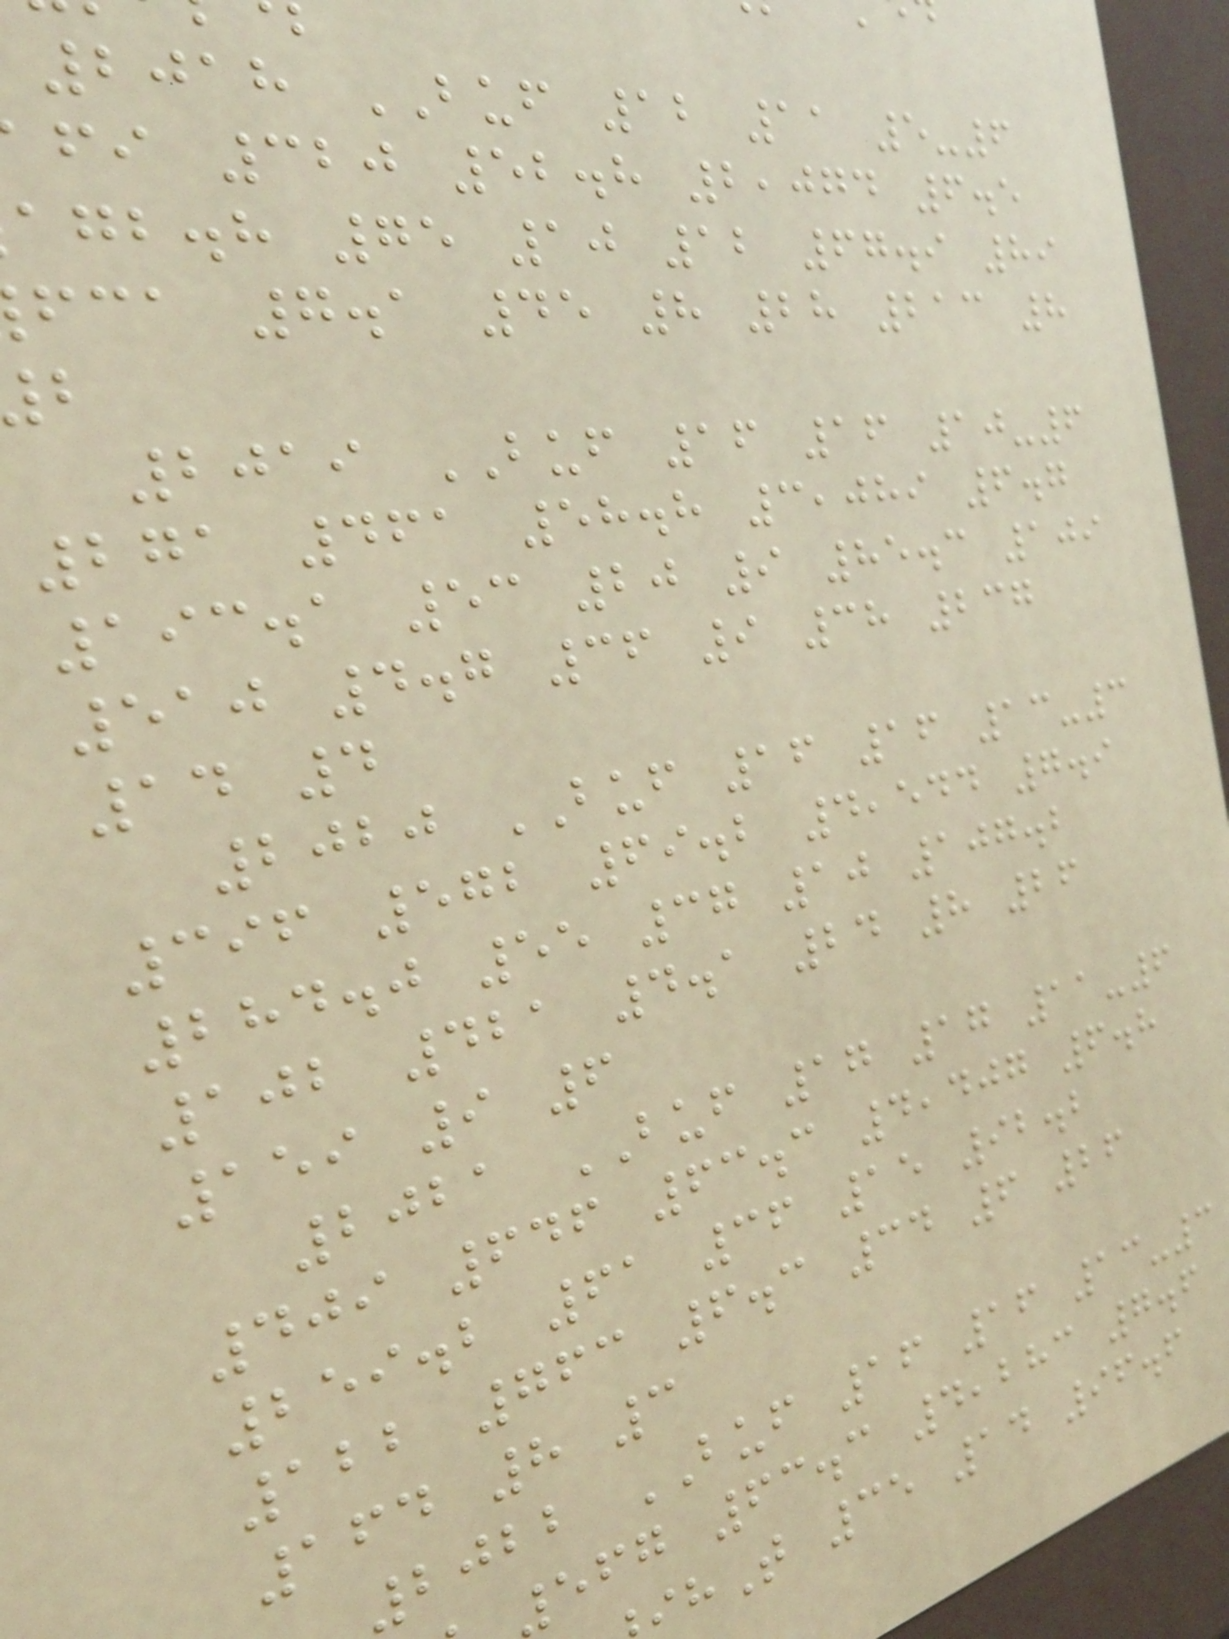2018 BUF 12 11 5-6
fi 320 52.8 2,074 6.5
agb.h 75 10 12 67.9 89
fca 7.1 45 8 28 213 8
2019 BUF 16 16 10-6
271 461 58.8 3,089 6.7
193.1 53 20 9 85.3 109
510 4.7 36 9 38 237
14 4
2020 BUF 16 16 13-3
396 572 69.2 4,544 7.9
284.0 55 37 10 107.2
102 421 4.1 24 8 26
159 9 6
2021 BUF 17 17 11-6
409 646 63.3 4,407 6.8
259.2 61 36 15 92.2
122 763 6.3 34 6 26
164 8 3
2022 BUF 16 16 13-3
efg 63.3 4,283 7.6
T 35 14 96.6
